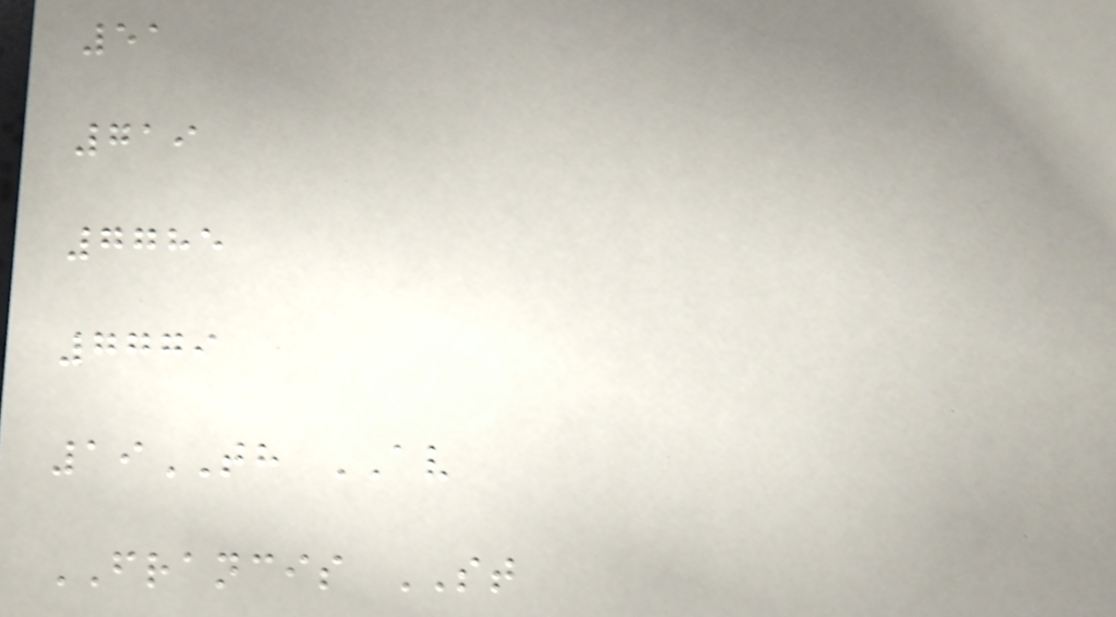51
719
7785
7779
19TH AV
FRANCIS ST
